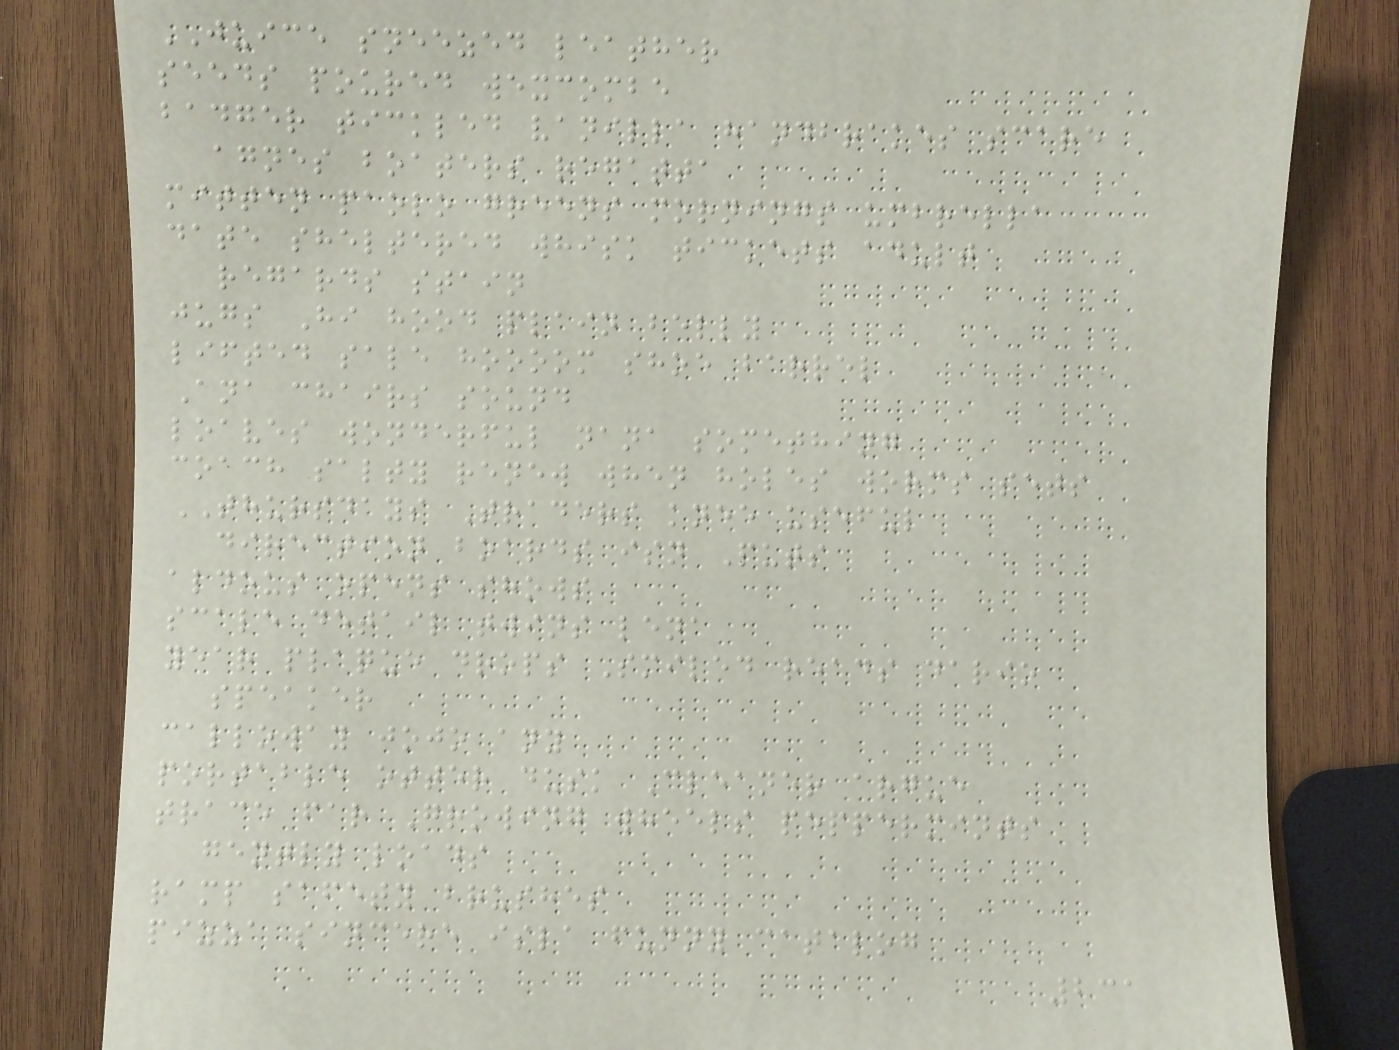JUICE sneezed leather
seeds poured wexcombe
badger tickled vanilla handbrakes scare
agnes boaters regatta
mitten paolo greens mornings umbrella
date sheltered whisk tickets adult
regards stain
jugs Hi hood plain belly
lifted sale hoooom shoe barrel
Ana chairs sound
loaves wonderful nana something
coach salty renew when holes worms sets
THURSDAYS Traders knee useful
direction boards isn Puts
aldous opens shows
scale detail twins lena
year plaque drops Smiled reads dario
speaker
calloway jojo any
portable otter dusk Cleaner argue
trace far Growing wheels peppermints
gently loads
ramp safety brushes
pizza sincere isla funny catalog
231
